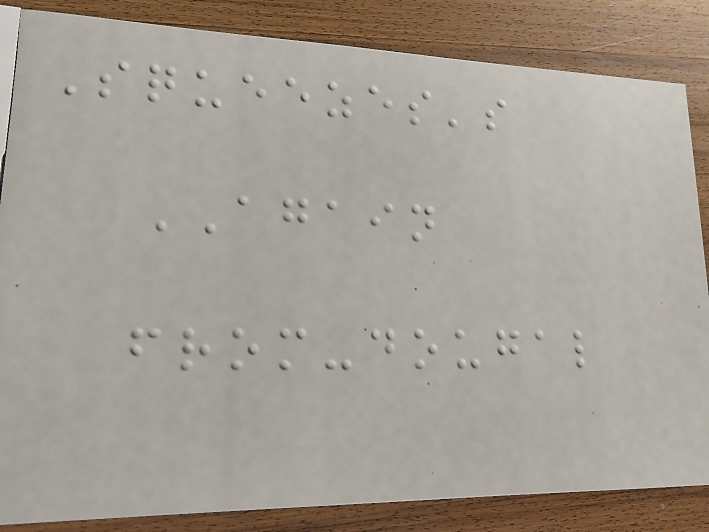Squeezes's
AGAIN
from-dougal
